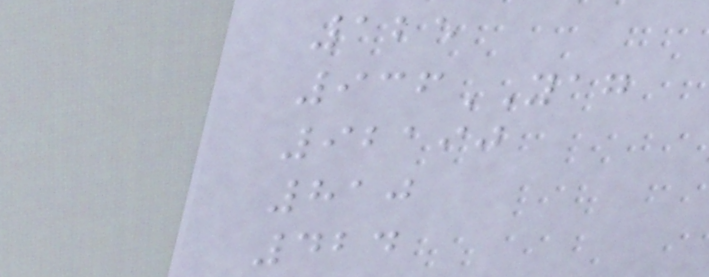125
936YAG
92190
810
424
